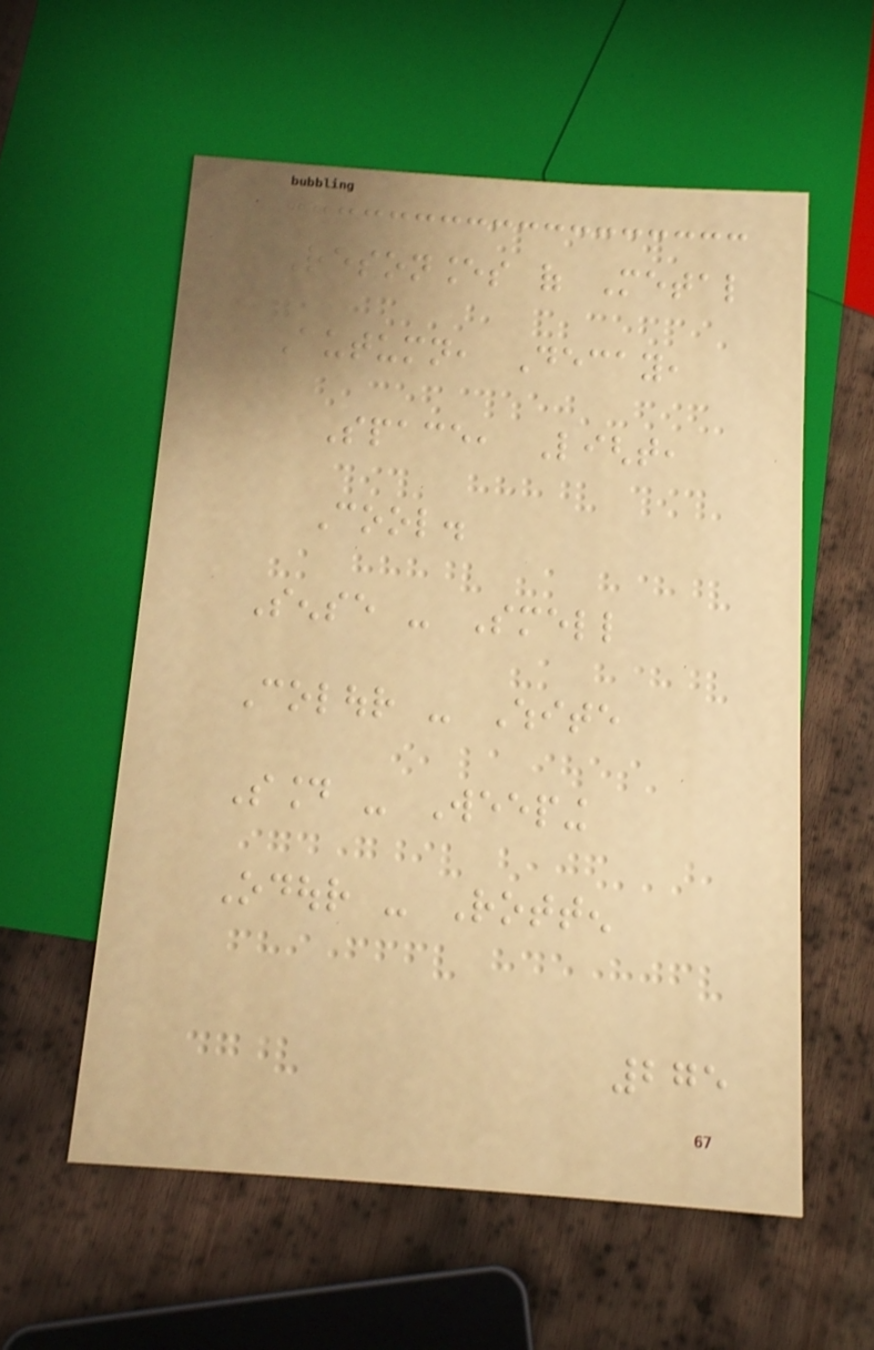Resonances of Metal
Autumn, Decay,
Space, Light,
Cool.
Sense - Smell
Colour - White
Sound - Weeping
Odour - Rotten
275
